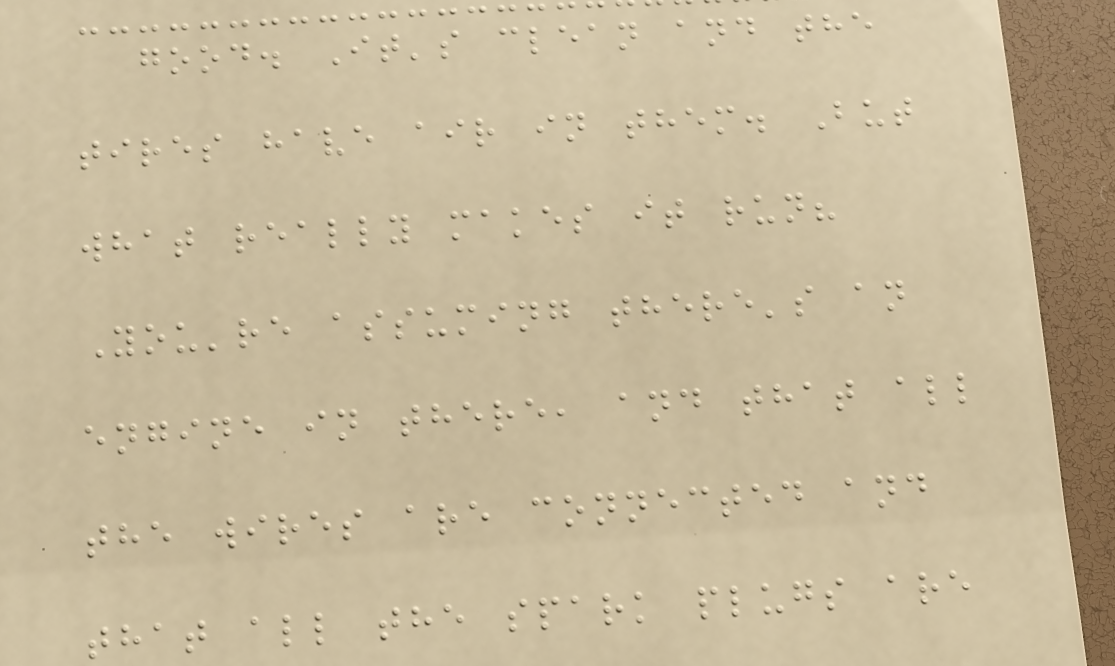good. It's clean and the
tires have air in them. But
what really makes it run?
You're assuming there's an
engine in there, and that all
the wires are connected and
that all the spark plugs are
